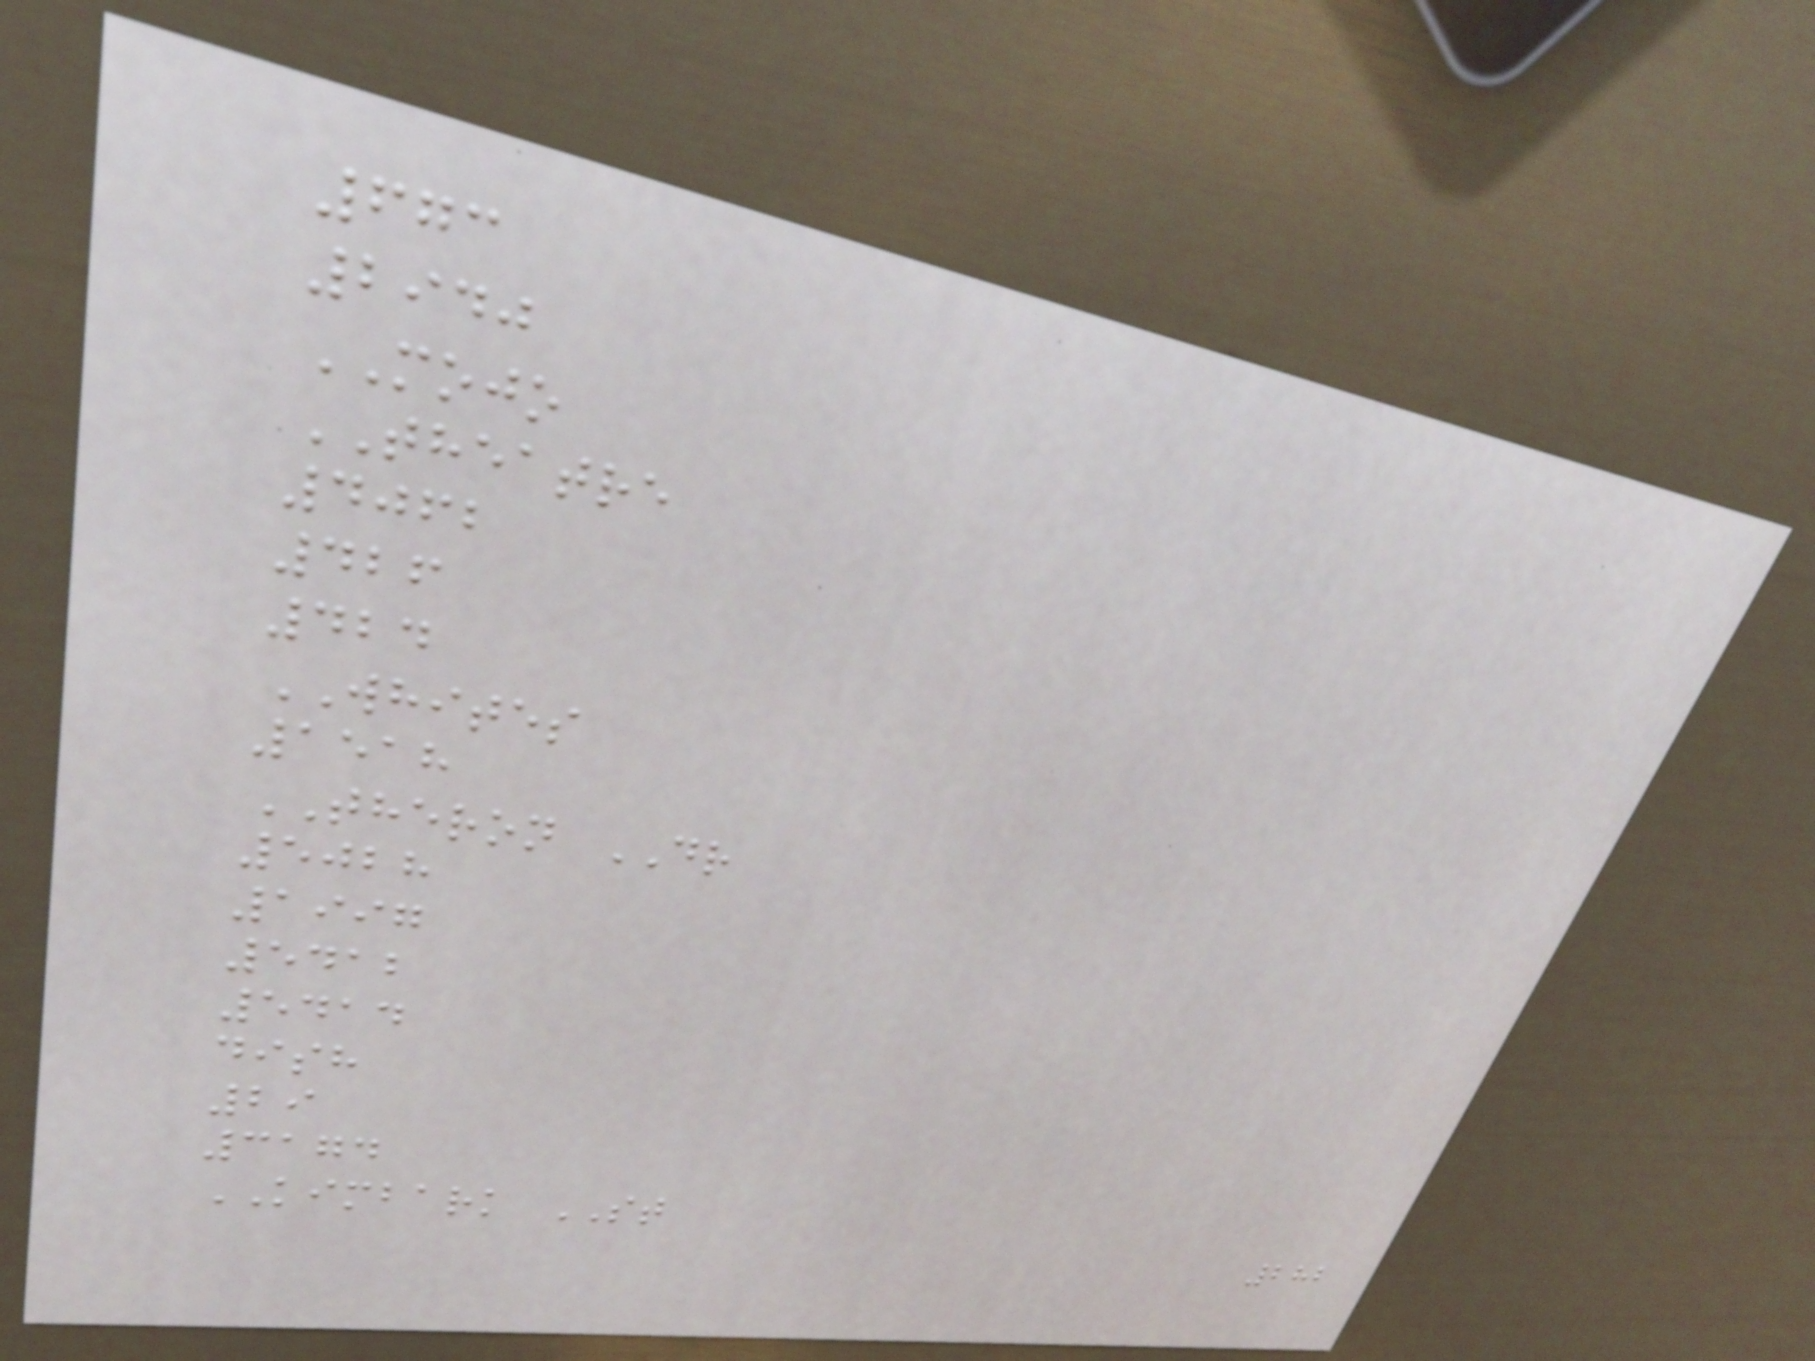673
2940
MOJO
THEATRE
4062
426
424
WHITES
1518
THERON DR
5028
1997
5412
5414
dish
29
3174
KIMBARK ST
282
